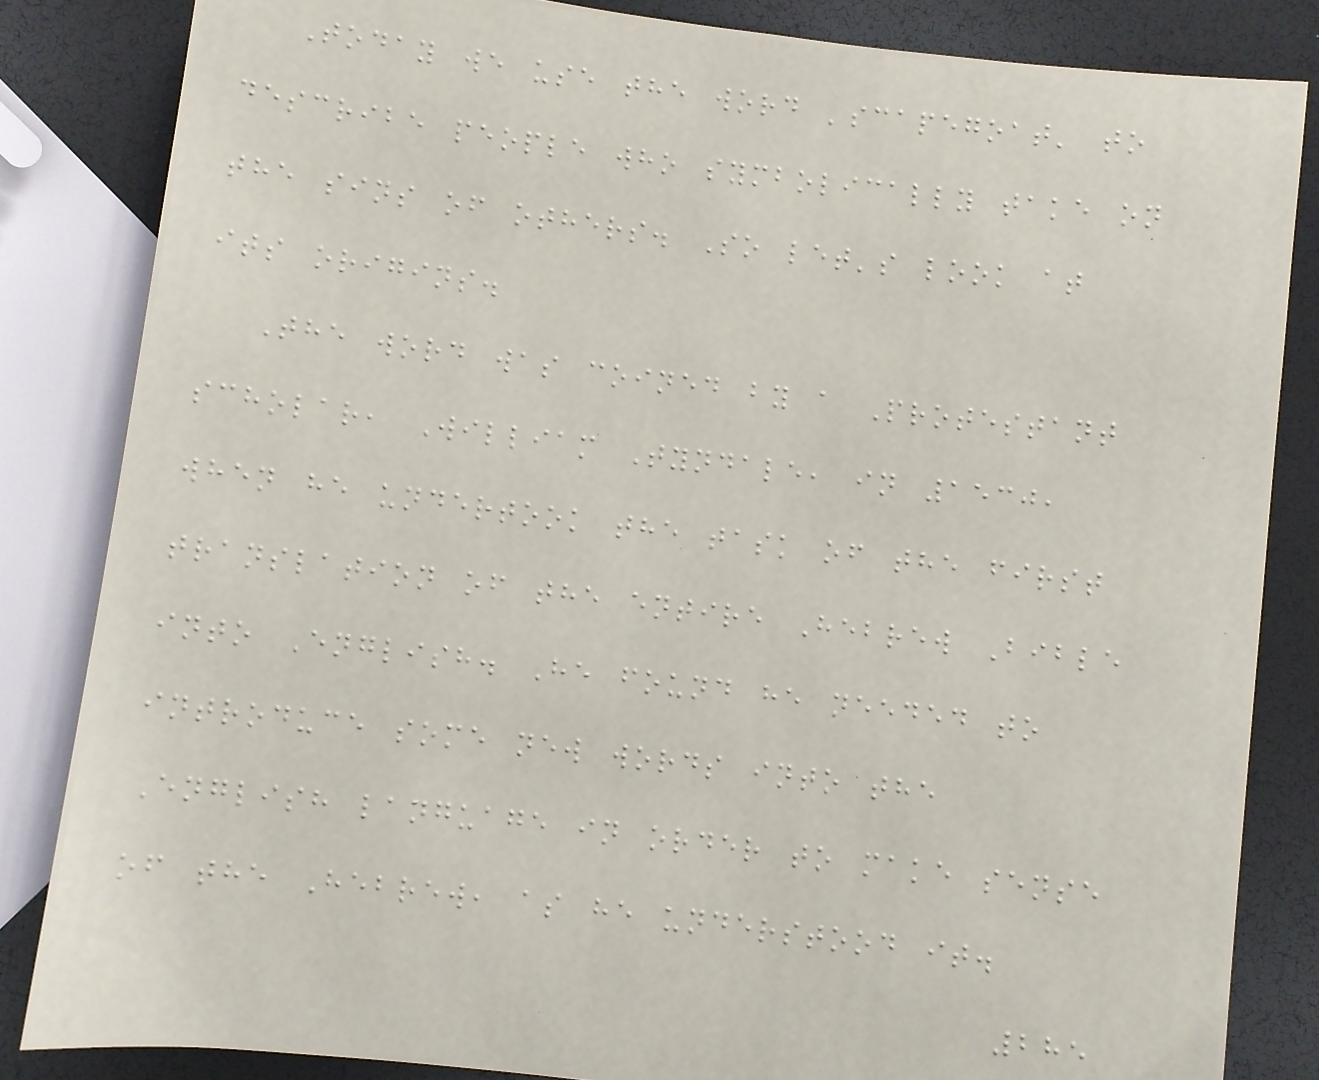Today we use the word 'scapegoat' to
describe people who symbolically take on
the sins of others. So let's look at
its origins.
The word was coined by a Protestant
scholar, William Tyndale, in 1530,
when he undertook the task of the first
translation of the entire Hebrew Bible
into English. He found he needed to
introduce some new words into the
English language in order to make sense
of the Hebrew, as he understood it.
285
